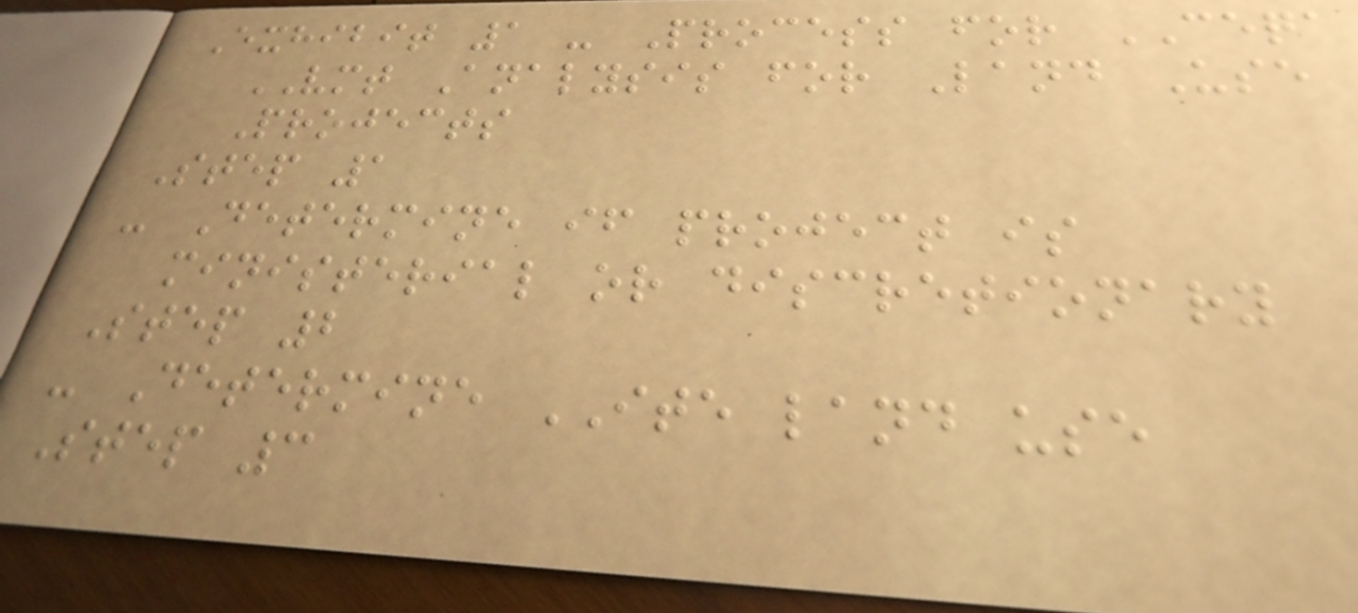Exhibit 1 - Process for CEQA
VMT Analysis for Land Use
Projects
Step 1
- Determine if project is
ministerial or discretionary
Step 2
- Determine ITE land use
Step 3
